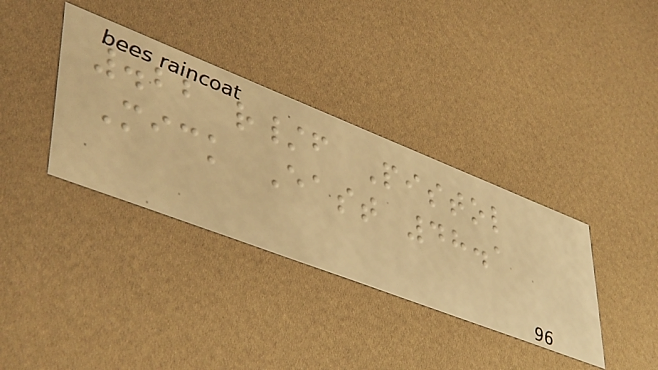.22 r/f Pistol
Mick East 48.1
